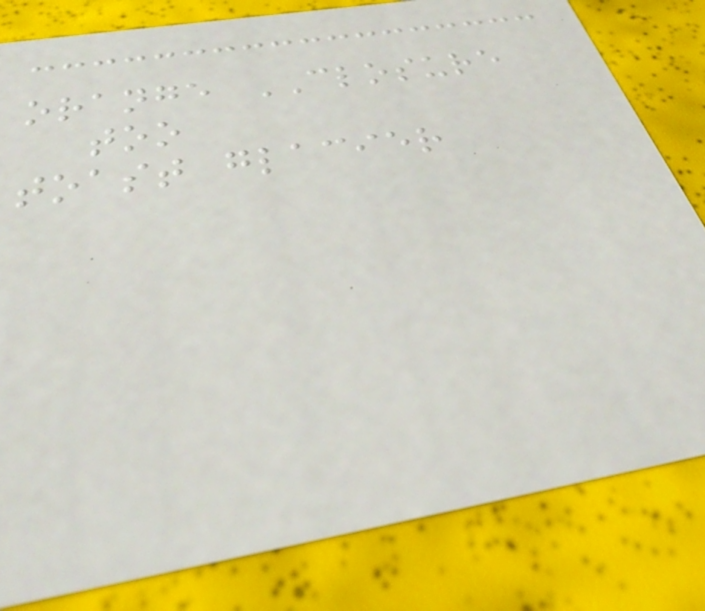orange CLOSURE
too
toast glacier
